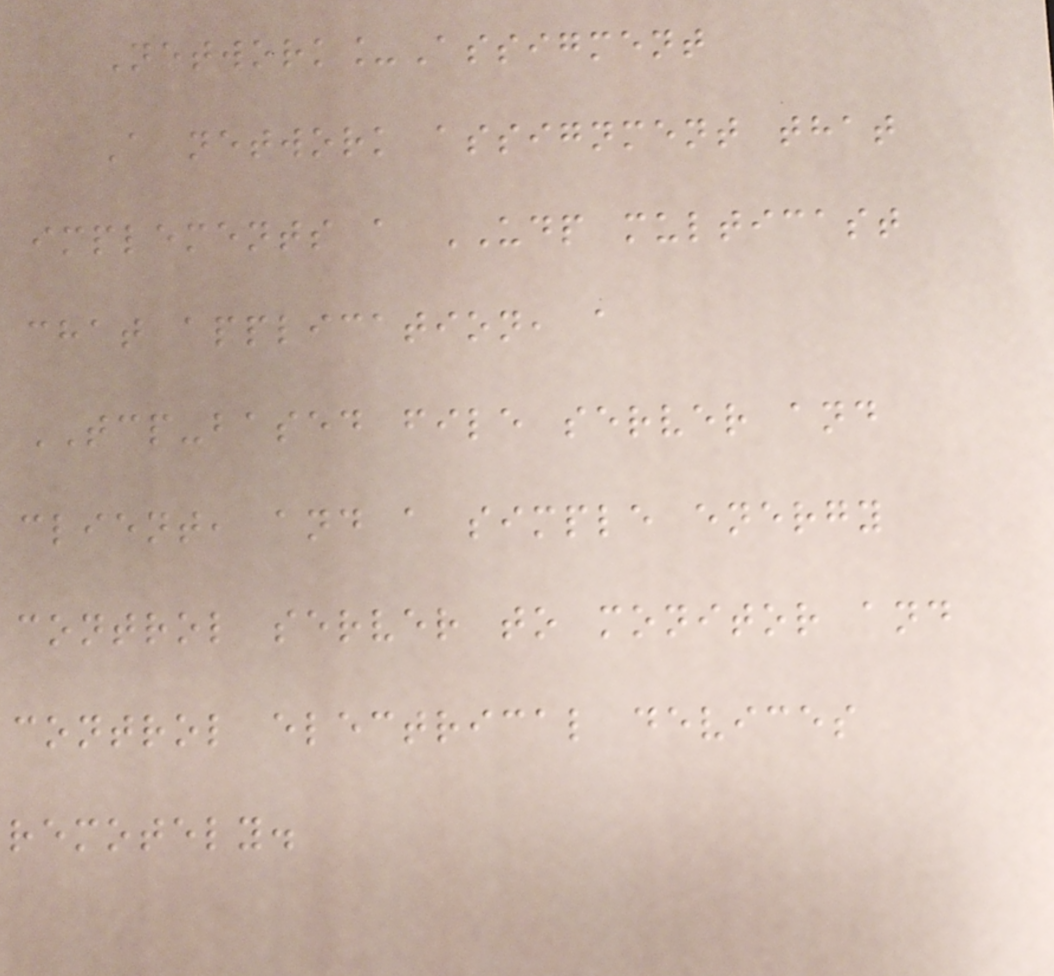Network_Assigment
A network assignment that
implements a UDP multicast
chat application, a
TCP-based file server and
client, and a simple energy
control server to monitor and
control electrical devices
remotely.
